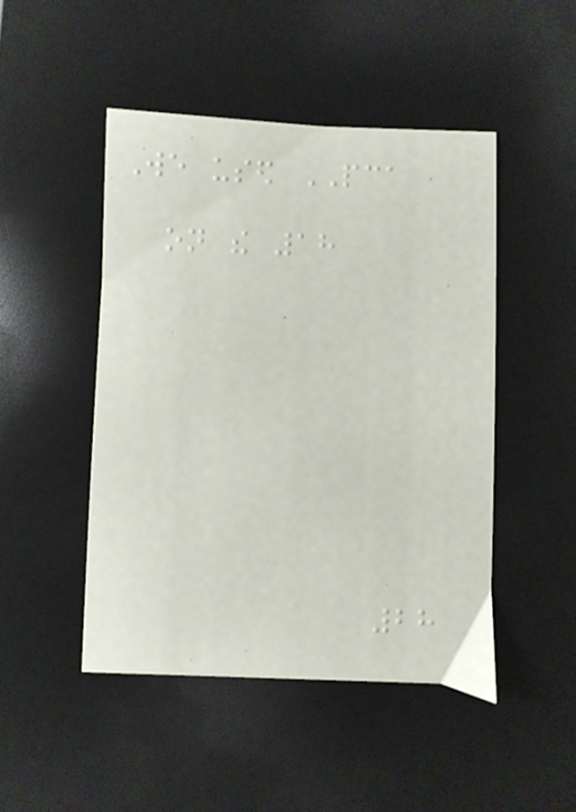We used PCA
on the 18
28
